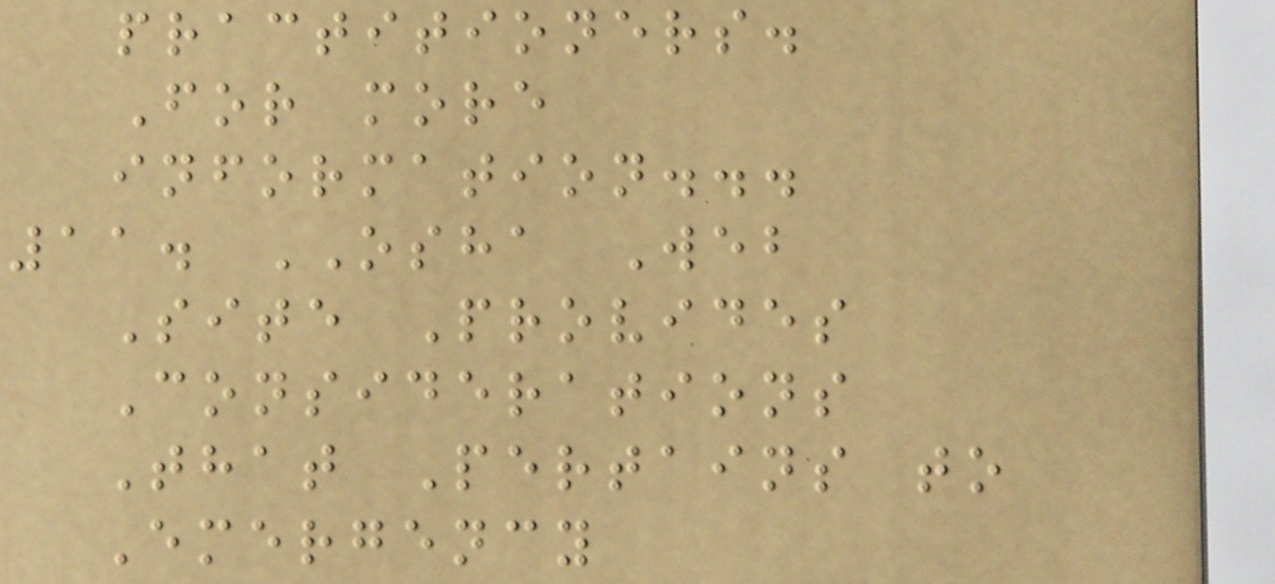practitioners.
For more
information...
11. OSHA Web
Site Provides
Considerations
That Pertains to
Emergency
